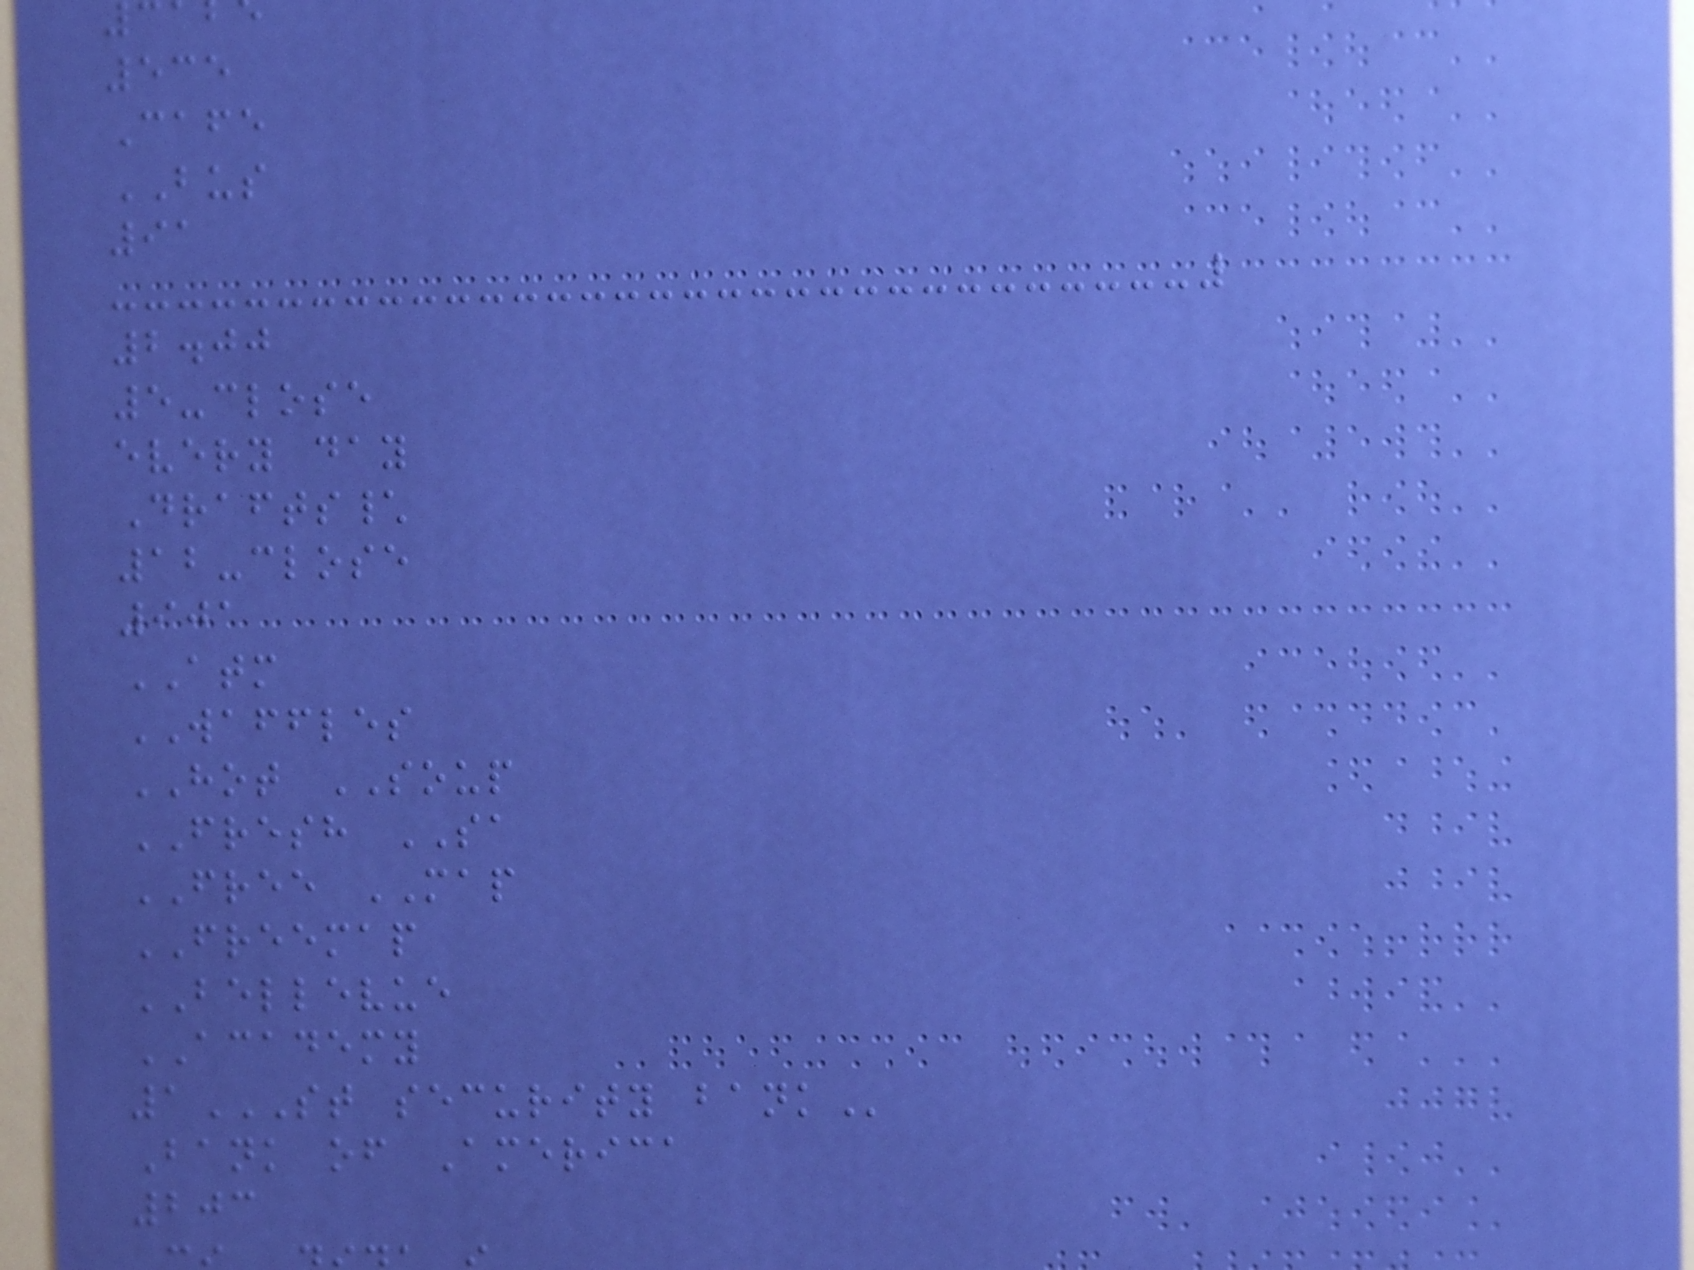535
Cafe
BUS
91
2.00
5-close
every day
Drafts\
12-close
901
ATM
WAFFLES
HOT SOUP
FRESH SA
FREE MAP
FREEMAP
BELLEVUE
ACADEMY
1ST SECURITY BANK
Bank of America
203
